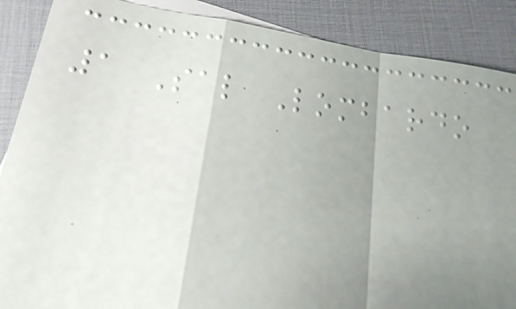1 Sal Lombardo
